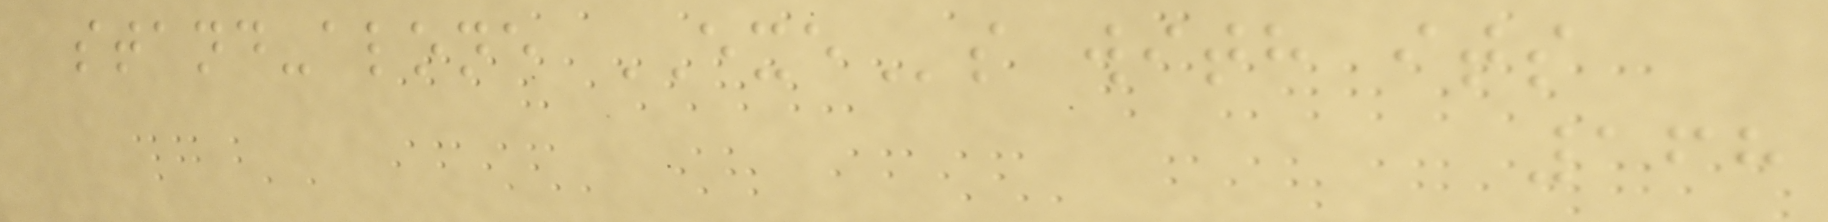stand-alone EXEs with its
168
